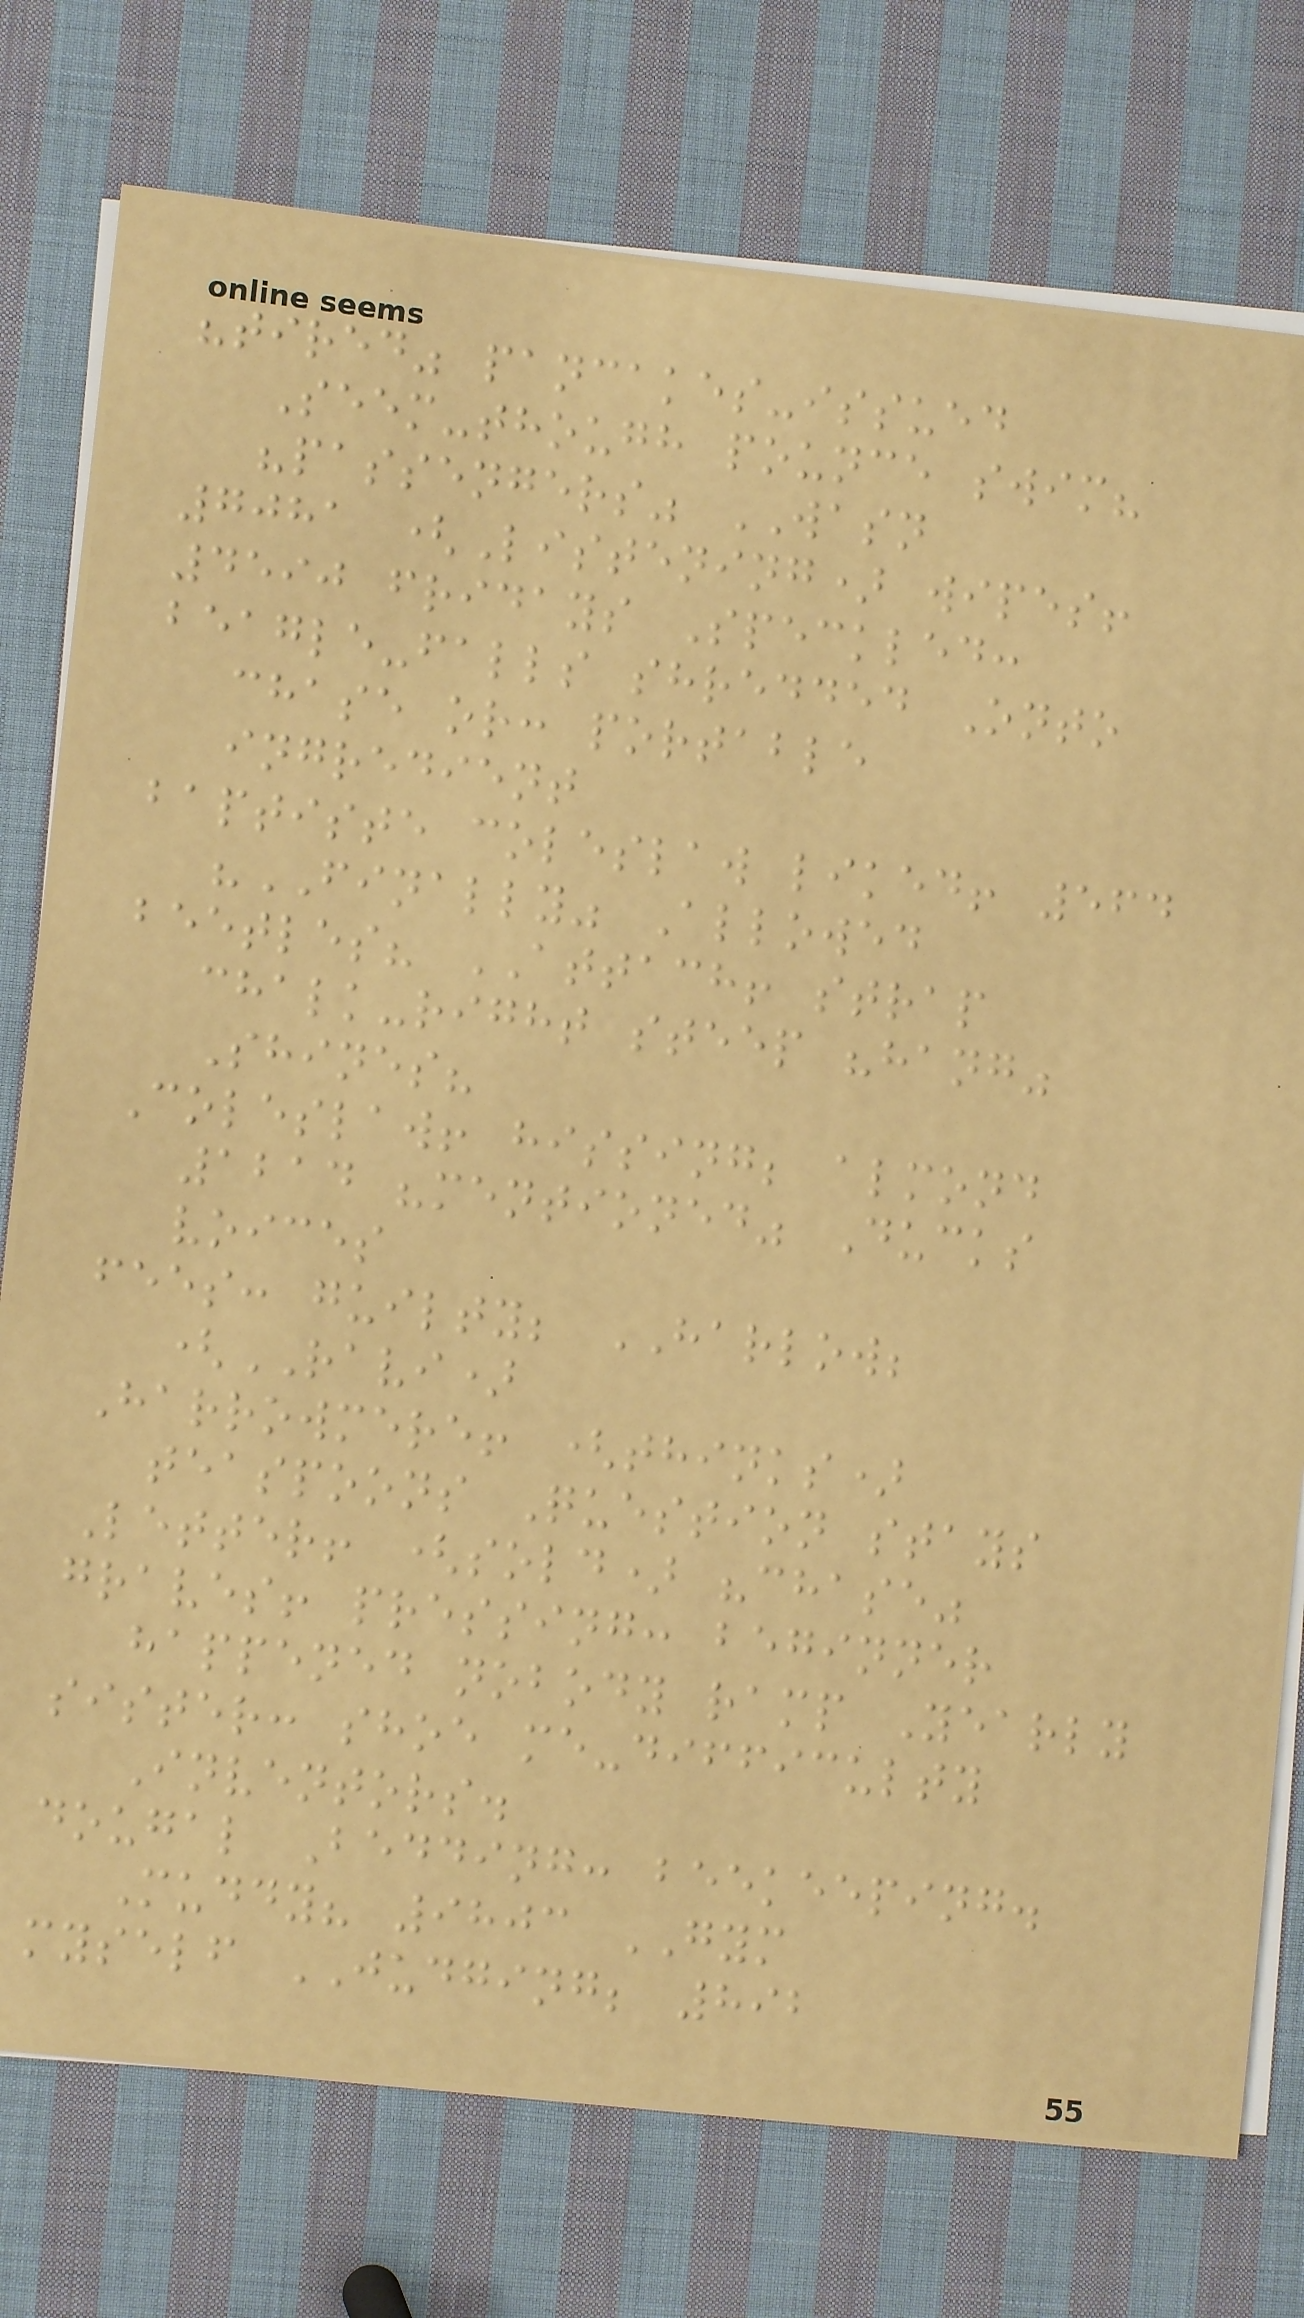"tired" pancakes-issued
Seem-though pounce swim?
"passengers" WASN
7081 (Listening) wipes!
4590 fridays Speckled:
beagle-falls shredded Onto
chase or: portable
ingredient
baptiste coleslaw liked! 564
"FINALLY" Allowed
beetles? ATTACH! strap
chalk-right steep "hang"
Shines?
Coleslaw! hissing; almond
1214 "mentioned" Ducks
voices
fees: guilty; HARLOW;
(RAVI)
Harrowmere! (thinks)
teaspoons Question stays
Letter! (sold) "chase"
graves! pressing: beginner
happened nobody ramp Yearly
sister: shoe me-difficulty
Inventors.
dougal Bedding: beekeeping.
Muddy? 9803 GYM
myself JUDGING; 892
